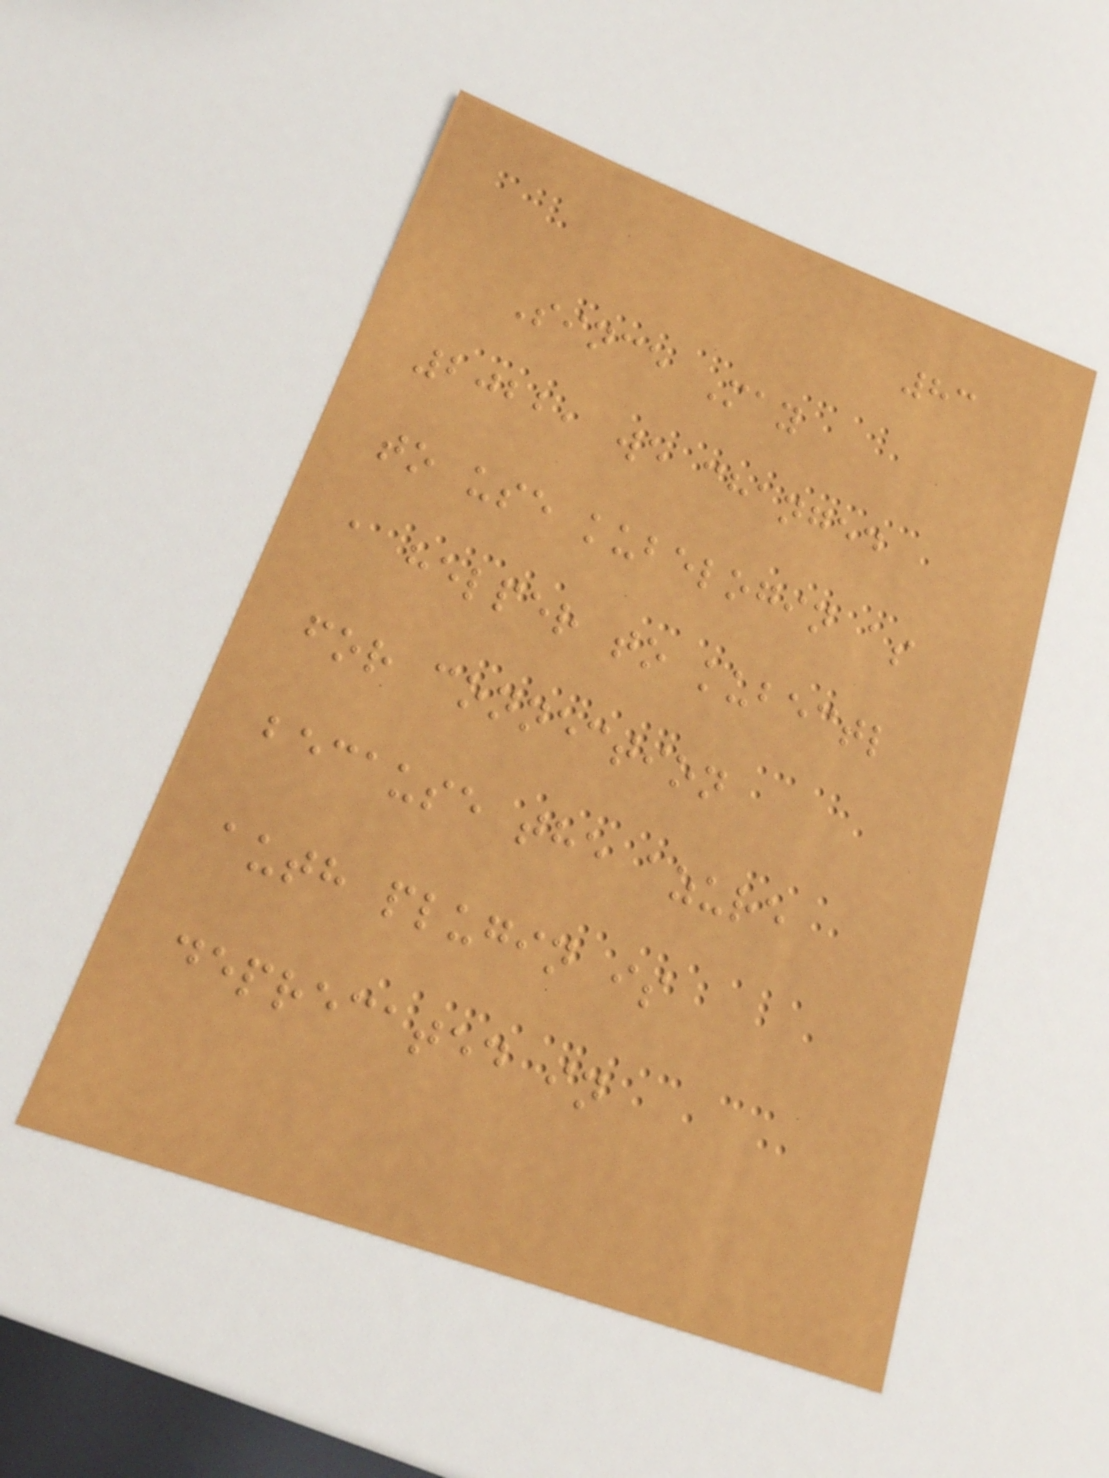83
Since May
2022, we changed
to use kubelogin as
a helper to kubectl
for connection
because the azure
auth plugin is
deprecated in
